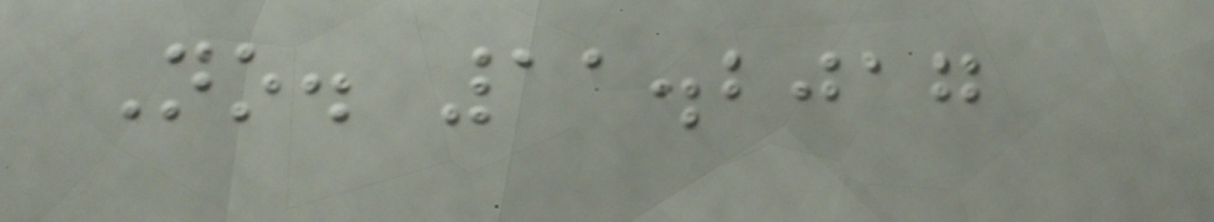No. 11.2017
